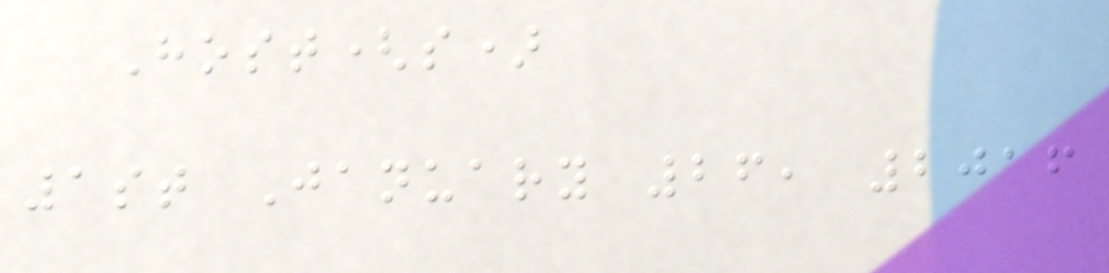Host(s)
1st January 26, 2016
